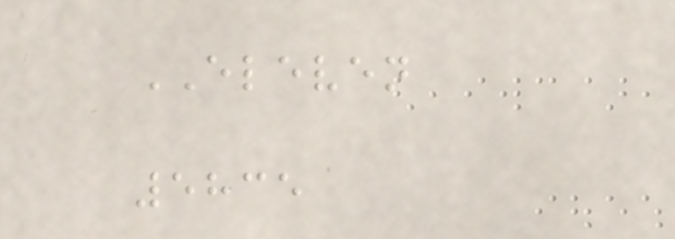ELEVEN
5835
